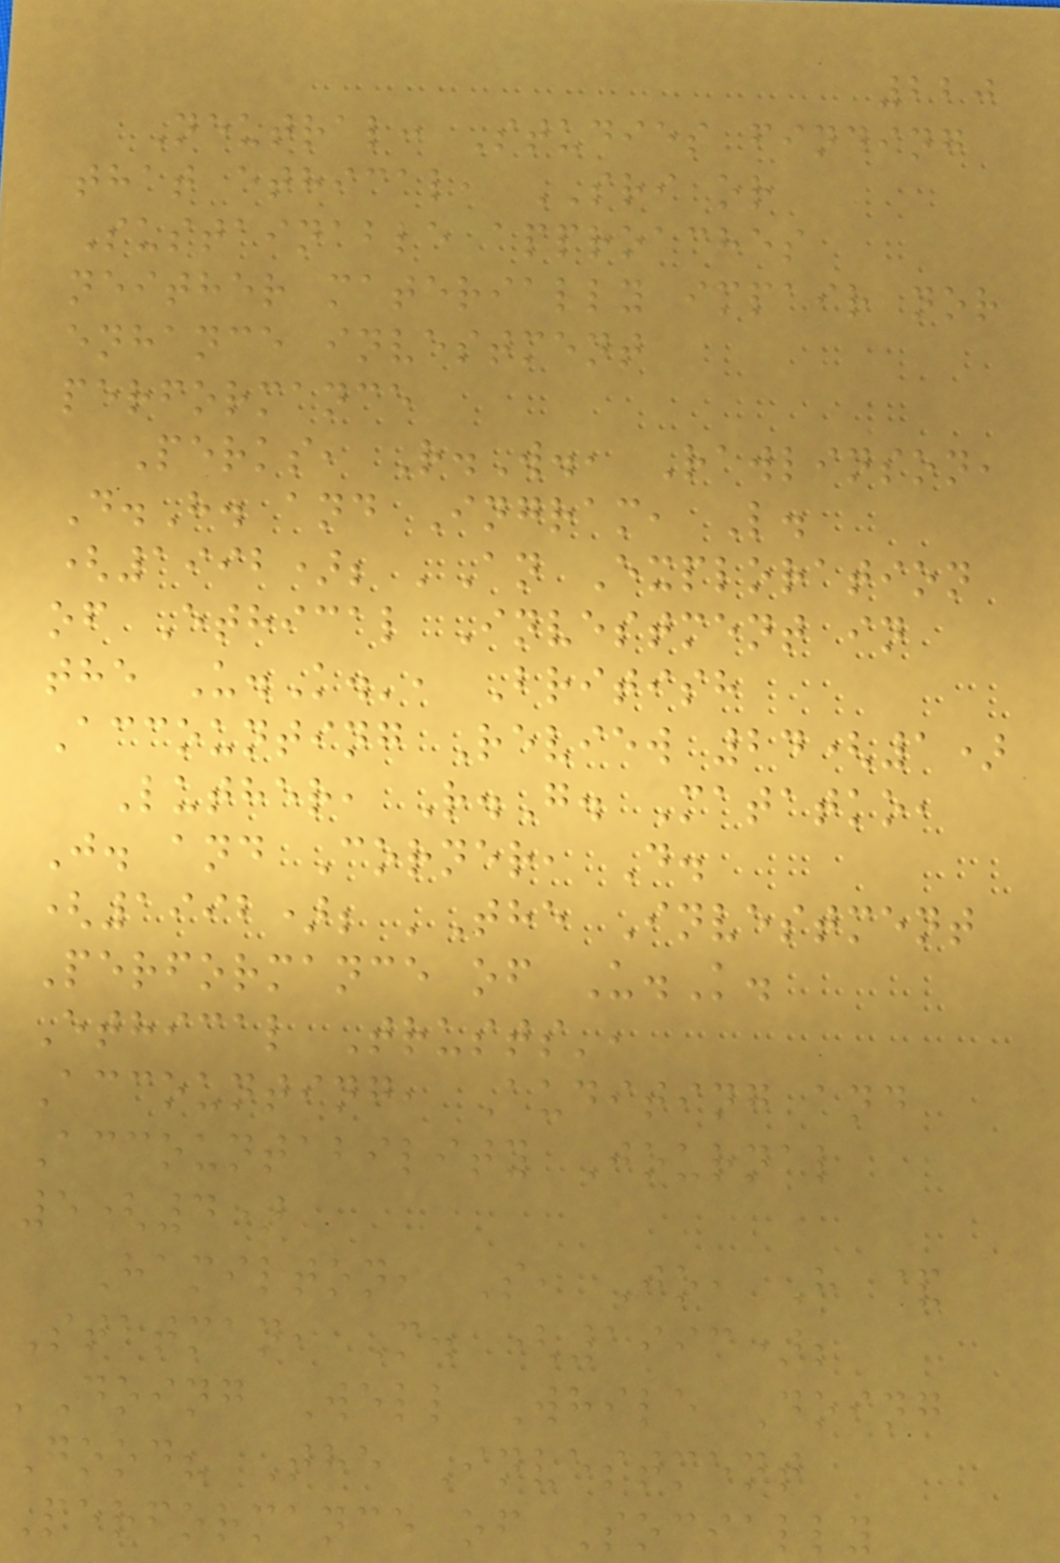220
Neutral: Studies finding
that ethical, SRI or
Sustainable approaches
neither materially impair nor
enhance investment
performance
Perks, R.W., Rawlinson,
D.H. and Ingram, L.
(1992); 'An Exploration
of Ethical Investment in
the U.K.', British
Accounting Review 24(1)
Luther, R.G. Matatko,
J. and Corner, D.
(1992); 'The Investment
Performance of U.K.
Ethical Trusts',
Accounting, Auditing and
Accountability Journal
5(4)
Hamilton, S, Jo, H &
Statman, M. (1993);
'Doing Well While Doing
Good? The Investment
Performance of Socially
